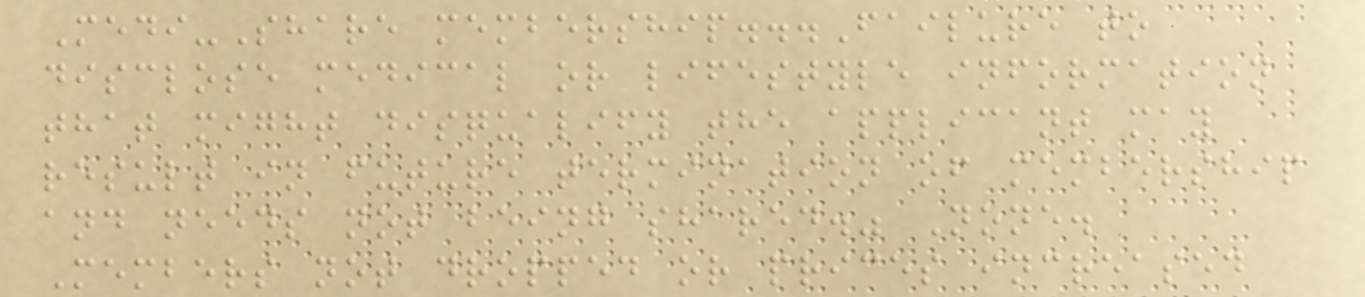Medi-Share membership...Failure to
disclose medical or lifestyle information
that might disqualify the applicant may
result in future termination of membership
and needs not being shared." None.
Members not dropped or prices increased
